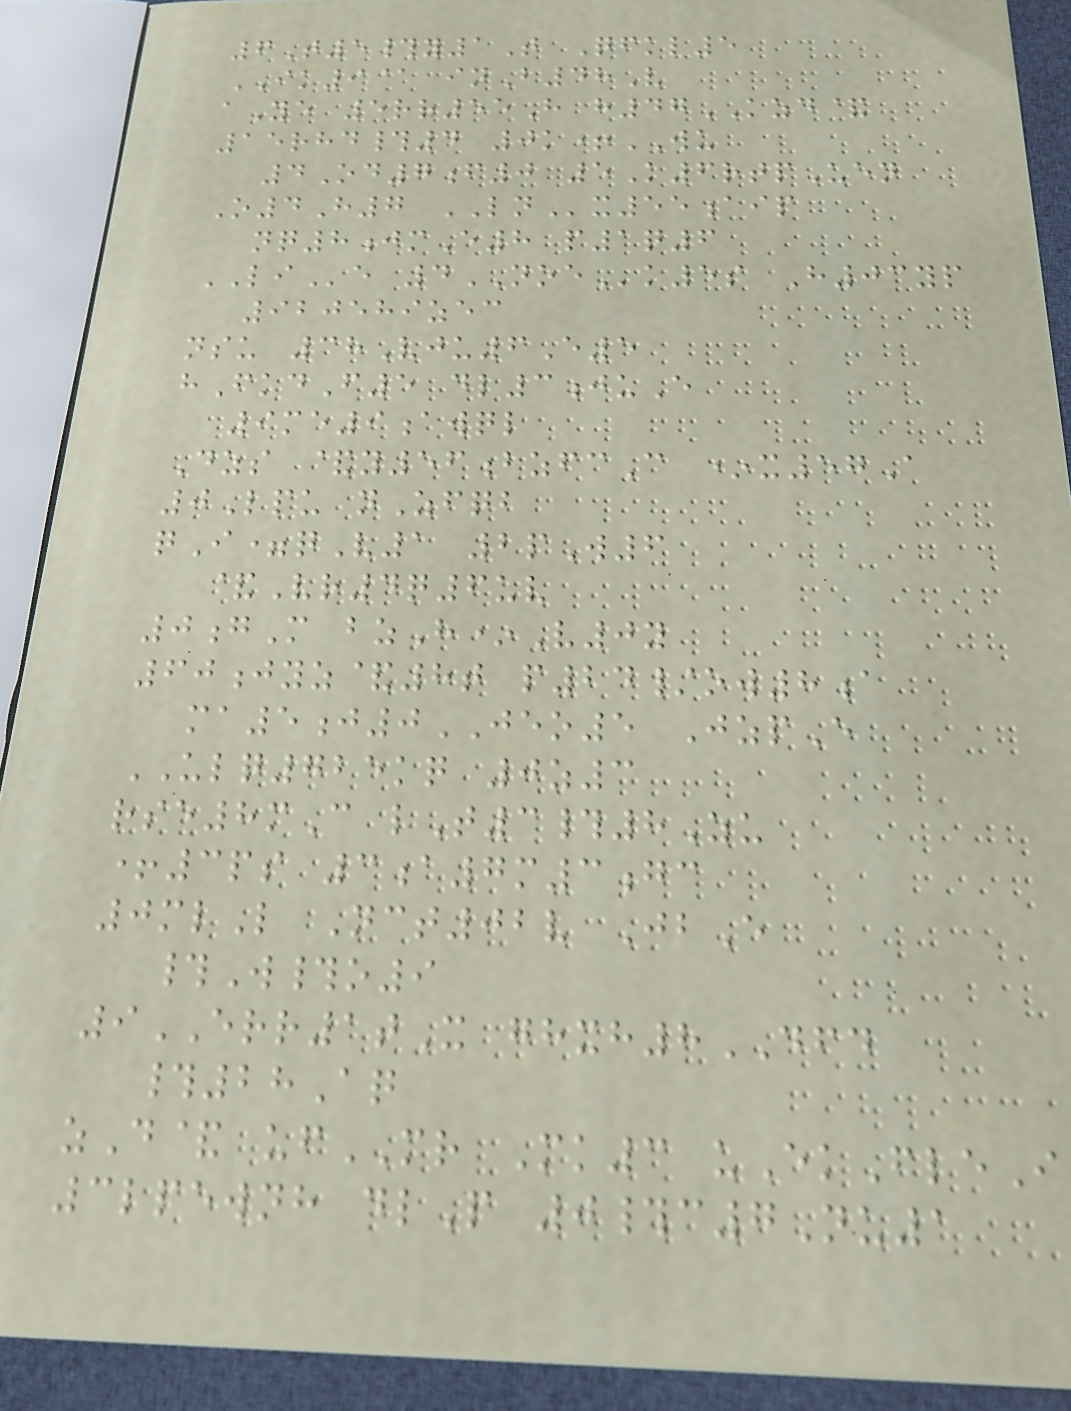6T5#y1T Qfkl5
IK9@ inB48V
aYe 5rr55H h47KZD&
15rhd#4 0k+WU
4Od7f0 5K6rtpUen
O4H7 LNx55aip
nq8jmE8 p1q6
LIe 4NOEk5s H03yp
920589zec
nsu 38Vju6E5
hFkdF5 dl3juE
9me9awql
Dzs &y56bzfcC *x57A
0Lpu nZfqb
qI=qV1 2pW6
&Vr4q6uv
0gM bzH*V0y
60jyz&8t p24/ow8a
ma5j0JEO5 JzpE
ULQ725kq 0z3
rse8mC lT3#8Zu
+3ps 3a7m3gc
0mlL Nct02v JbE
#W#o9
9ERR1tX ghxh8DFD
#28Aq
zD& ufMR Mk3 uEkFleI
3lpewnh dlP 0#c7Nu1
